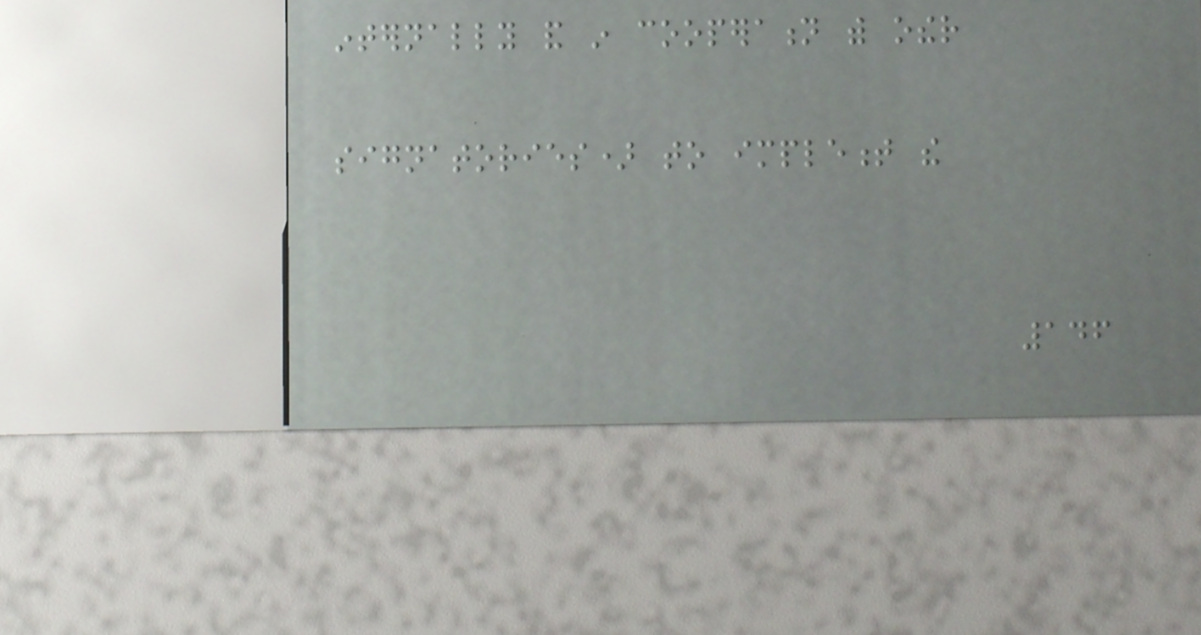internally and in cooperation with other
signatories) to implement the
146
